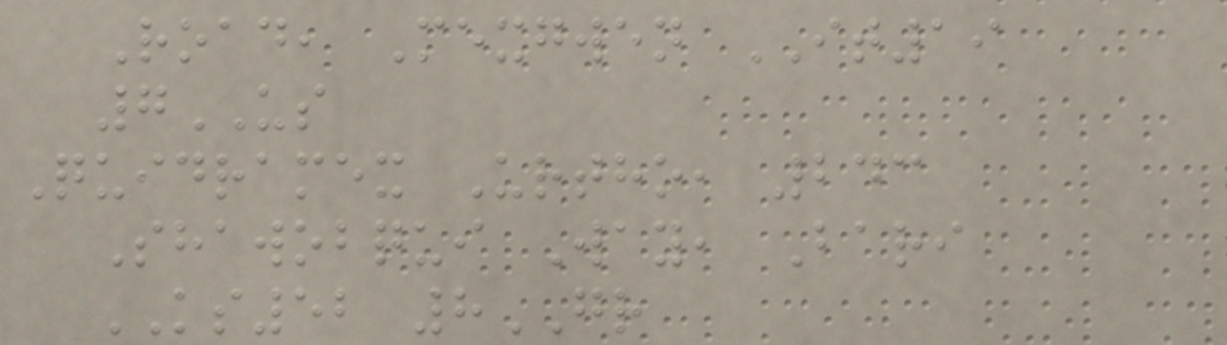Road, Mexgwen IT19
7US
Quidramex Urtho, 243
Shawobqui Way, Bari
KS52 8GR
